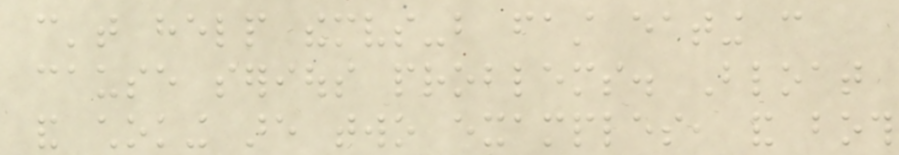can't help themselves-but fast eating can
cause serious problems. Bloat
and choking are two examples, and both
